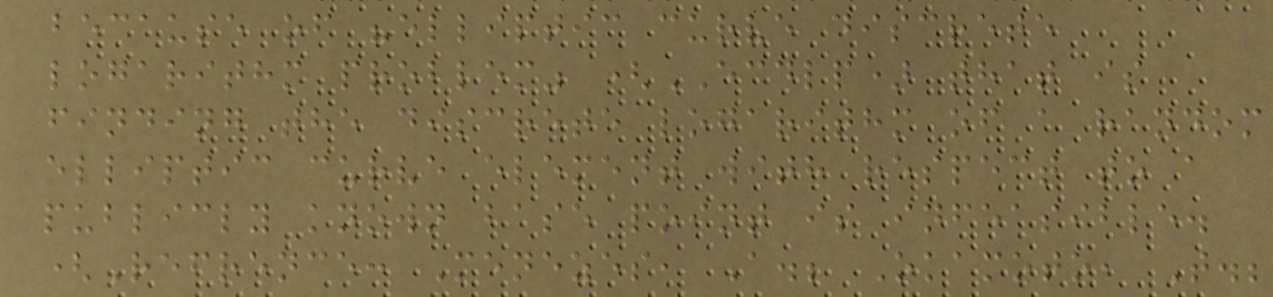because of "elliptic curve discrete
logarithm problem" (ECDLP) that is
finding the discrete logarithm of a random
elliptic curve element with respect to a
publicly known base point is infeasible.
(Refrence: Menezes, A.; Okamoto, T.;
